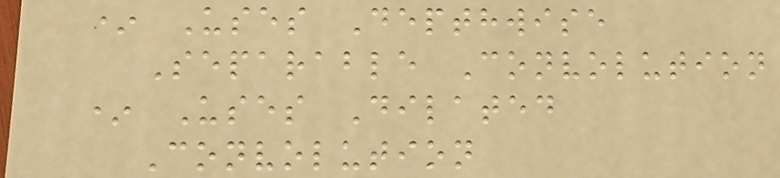* Uses Depthwise
Separable Convolution
* Uses Dilated
Convolution
